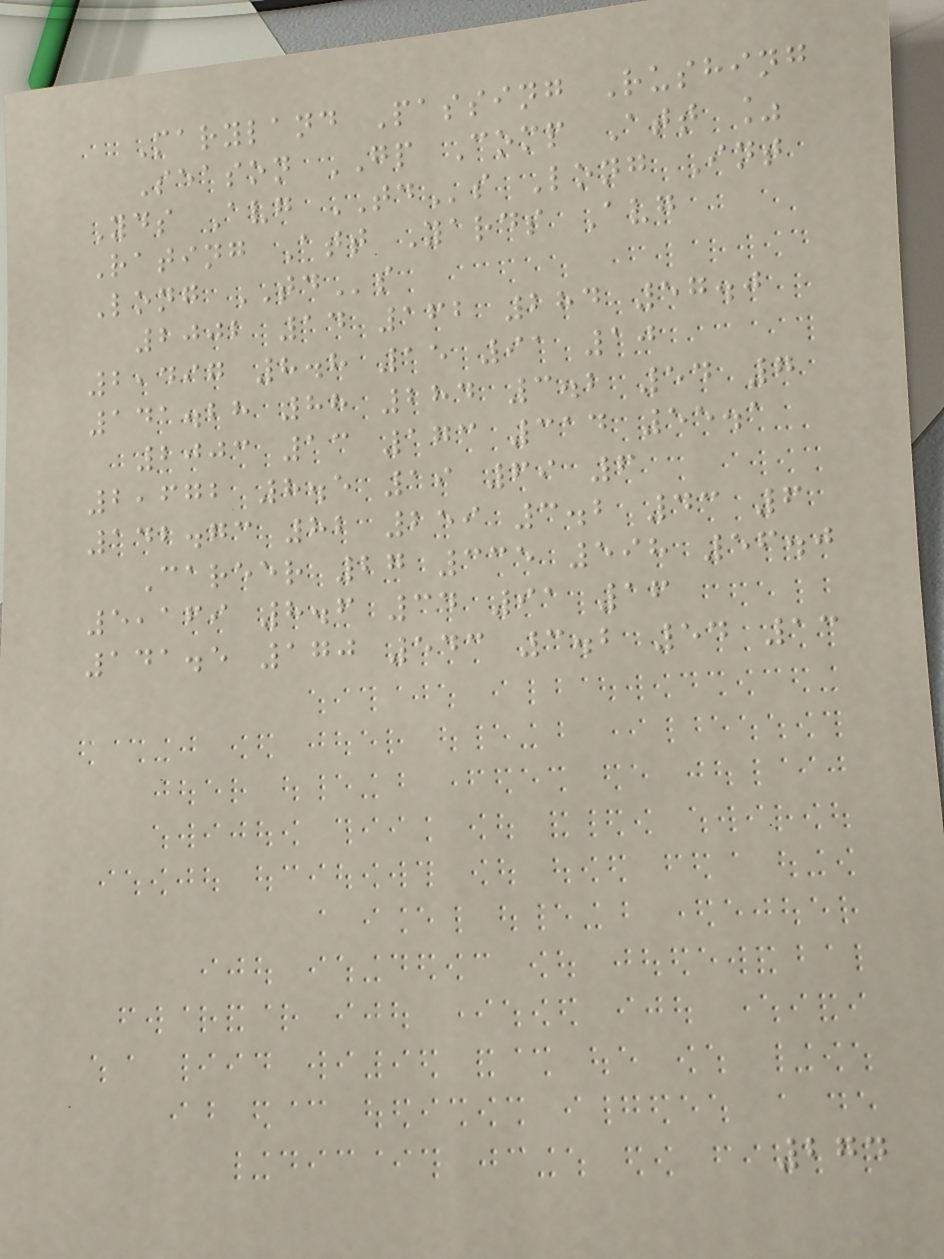Maryland Passing Rushing
Season GP Comp Att %
Yds Avg TDs Long Int
Rating Att Yards Avg
Long TDs
2002 14 162 284 57.0
2,497 8.8 15 91 10
141.28 88 284 3.2 54 7
2003 13 173 314 55.1
2,672 8.5 19 69 6
142.73 82 259 3.2 43 6
Career 27 335 598 56.0
5,169 8.6 34 91 16
141.5 170 543 3.2 54 13
274
